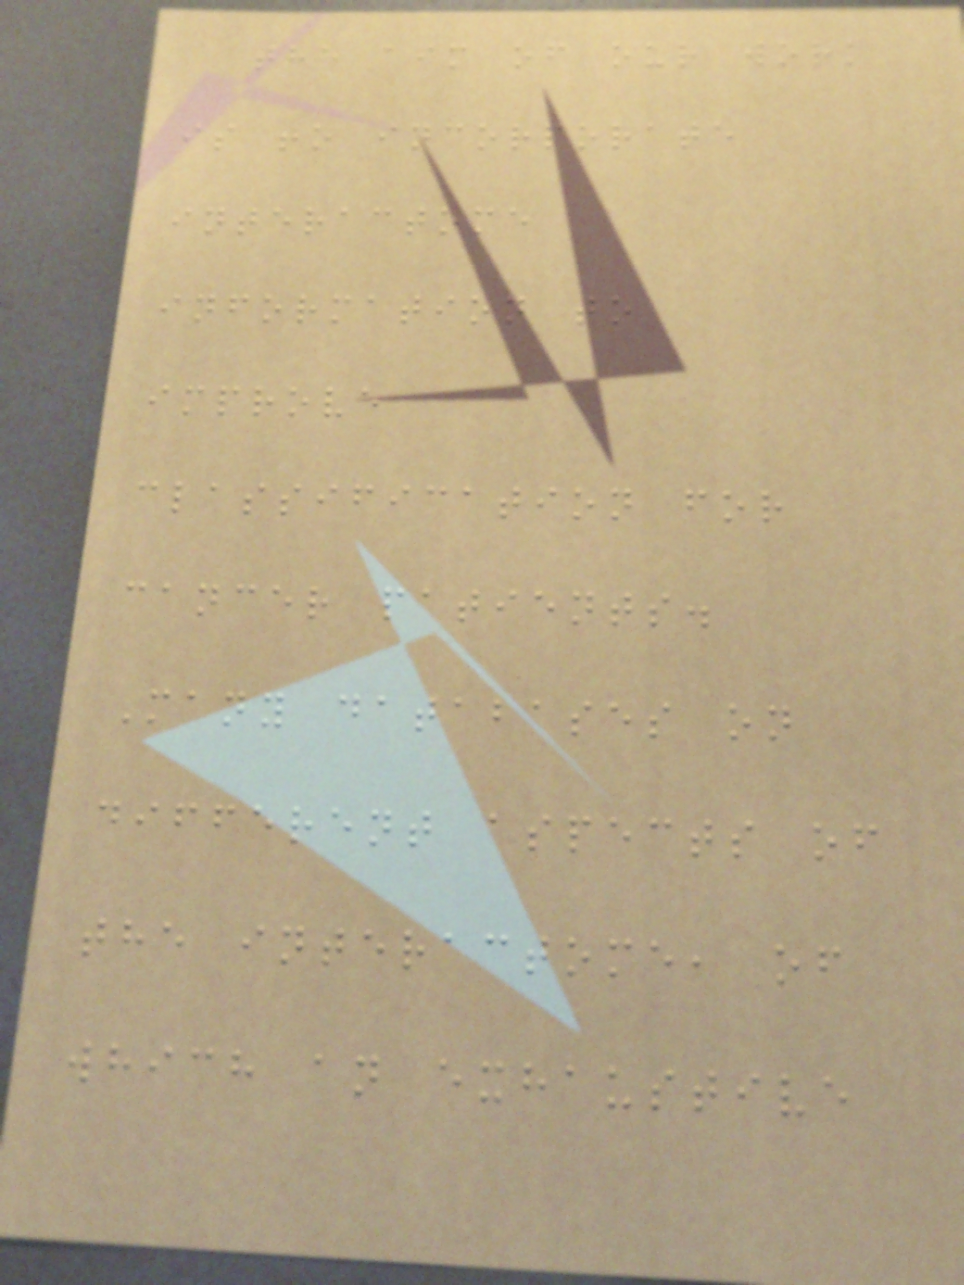the aim of our work
is to incorporate
interactome
information to
improve
classification for
cancer patients.
Many databases on
different aspects of
the interactome, of
which an exhaustive
